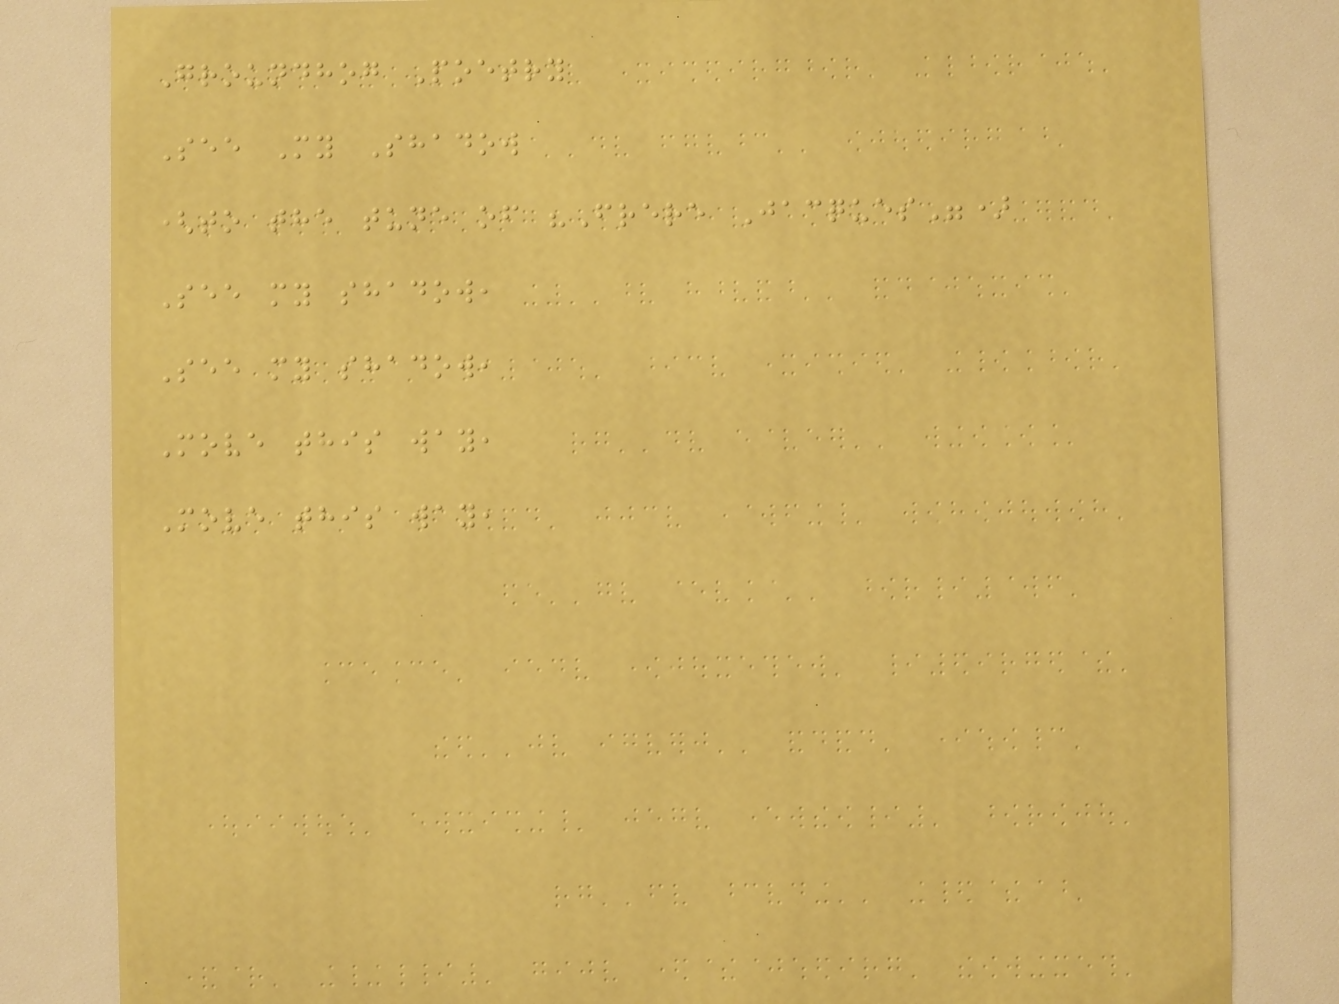Groundhog Poetry
See My Shadow
(to the tune of "Frere Jacques")
See my shadow,
See my shadow,
Move this way,
Move this way,
